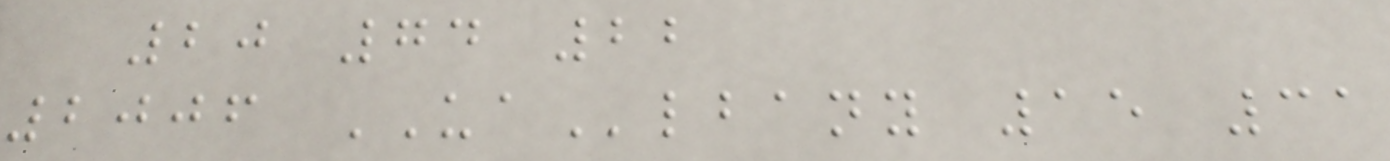20 74 22
2006 UAlbany 15 31
